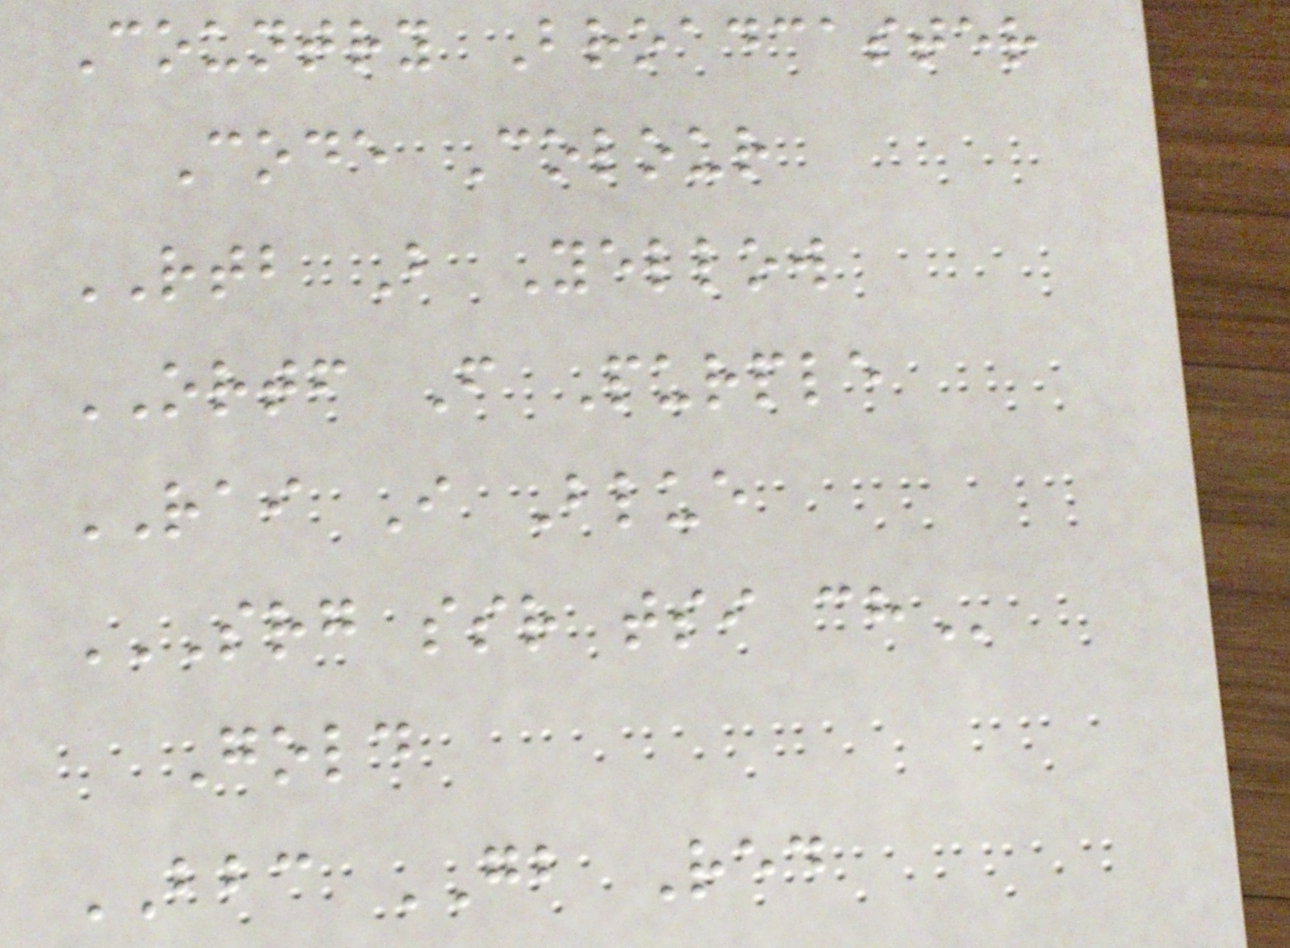Country Broadcaster
Code Colour
RTB B Yellow
ORTF F Purple
RAI I Blue
SRG SSR TSI CH
Gold
BBC GB Red
